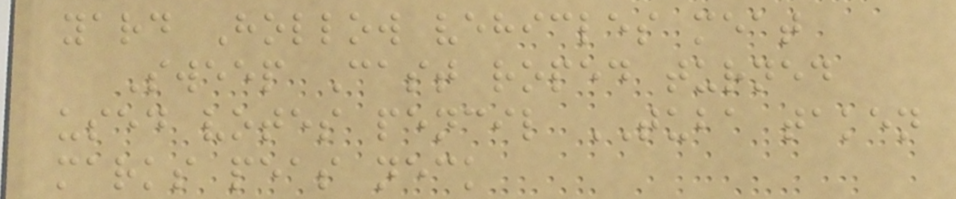yard Hollow vehicles meat
Sweep Cast roped turned
used votes pencil TUBA taken
marks peas neck
